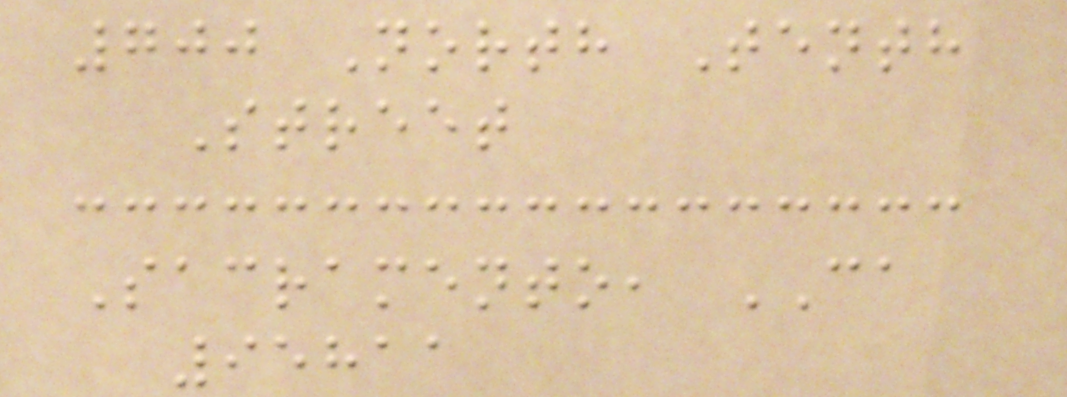700 North Tenth
Street
Sacramento, CA
95811
